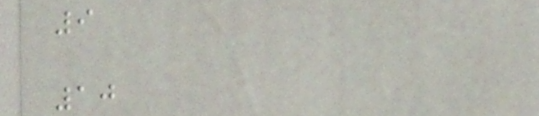9
10
